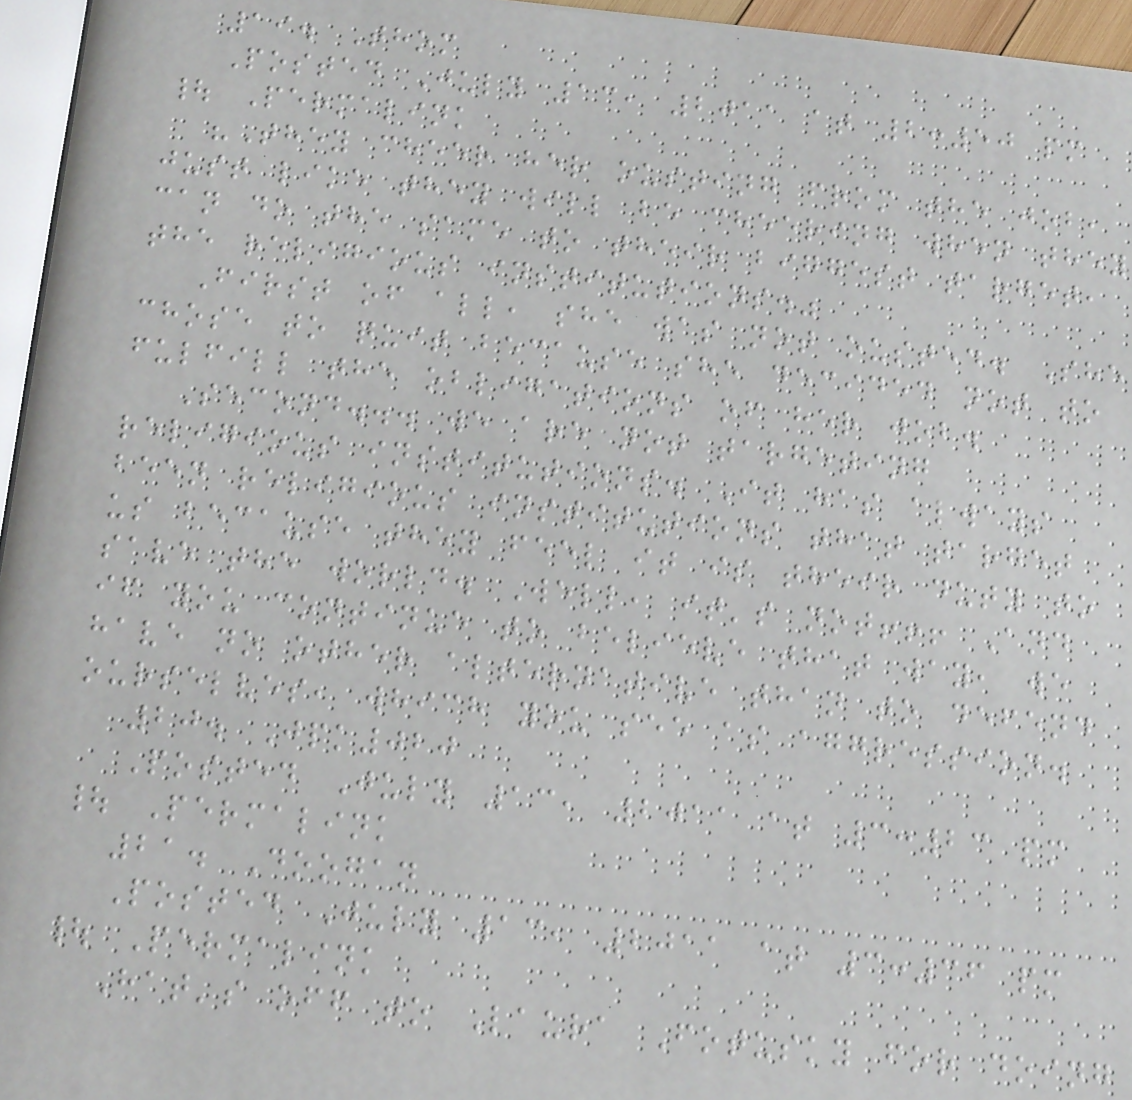19. Thom
Posted July 13, 2011 at 2:50 pm
| Permalink
"They cheer her ousting from the job,
just like they will be cheering when they
can do the same to their biggest target,
the religious institutions."
First of all, she was not ousted. She
chose to quit because she decided not to
fulfill the obligations of her job.
Second... we are not targeting
religious institutions. It has always
been religious institutions that target
us because they feel it is their duty to
save the world. Well, it's not!!! And
if you continue to believe that way, we
have no other alternative than to defend
ourselves, which you see as aggression.
20. Jpk020
Posted July 13, 2011 at 3:23 pm
| Permalink
21. Doogan
Posted July 13, 2011 at 3:36 pm
| Permalink
Hat's off to Laura Fotusky for doing
